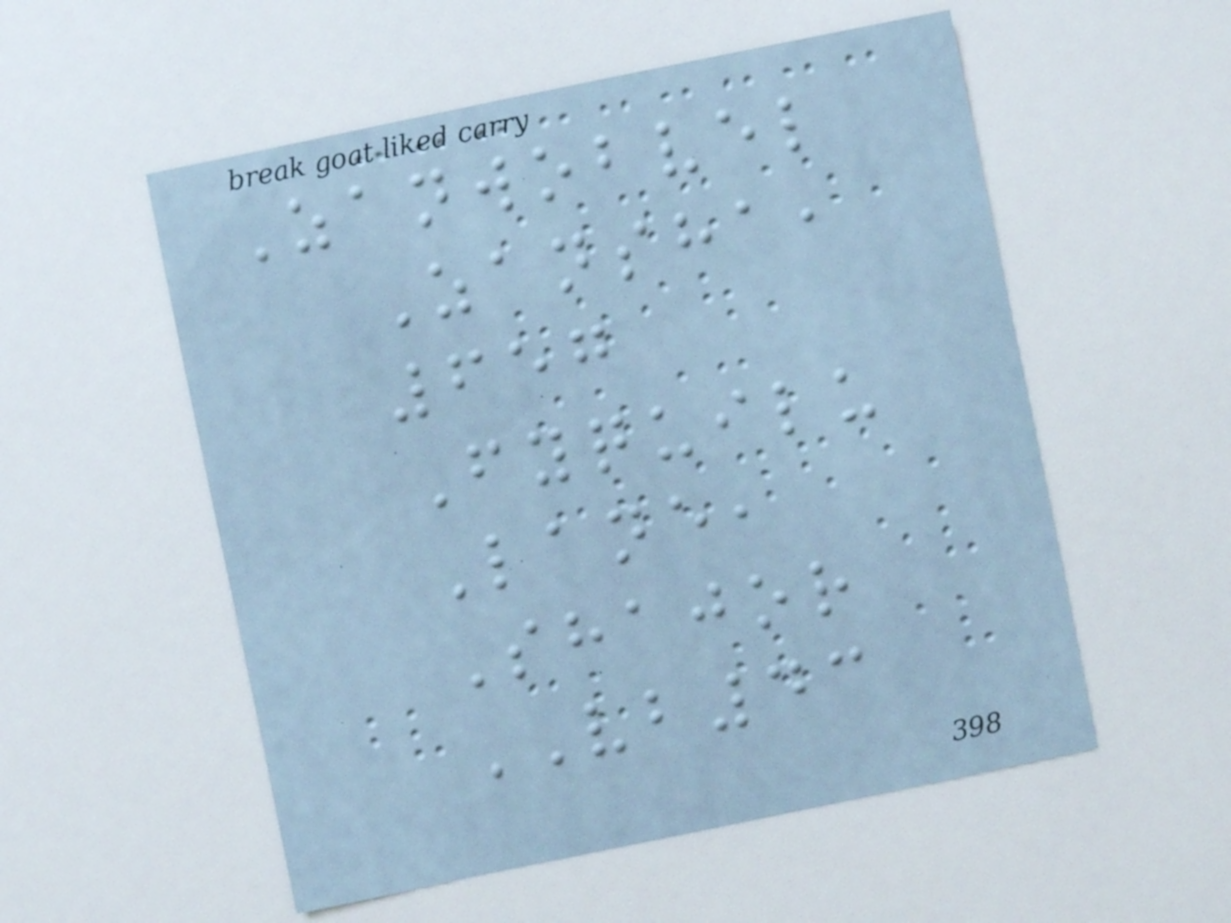Zanwobvel
Zansha,
657
Fyquilu
Lane,
Shajor
VB43
